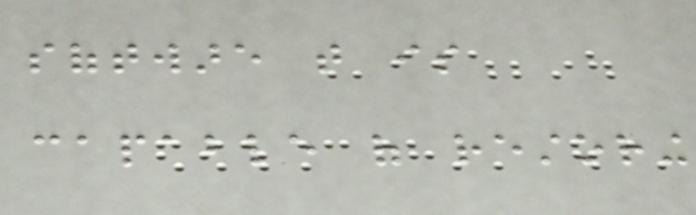software that is
capable of restoring
